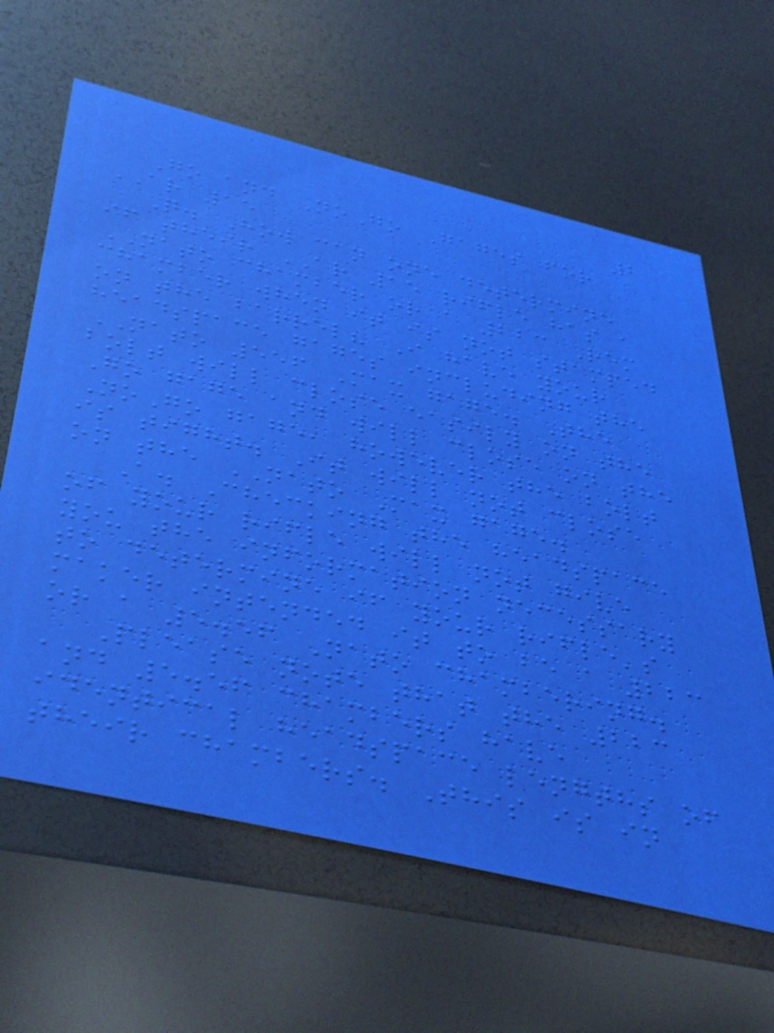2
Go and NoGo Gages for
AR 15
Q. How can one determine
if their AR 15 rifle has a
NATO chamber or a 223 Rem
chamber when it is not stamped
on the barrel? I have your
headspace gages including the
NATO 556 Max gage. The
bolt will close easily on the
Go gage and will close on the
NoGo gage, however the bolt
is tight. It will not close
on the NATO Max gage.
A. Checking the headspace
of your rifle will not give
you the information necessary
to determine if your rifle's
maker intended it to be a 223
or a 5.56 Nato chambering.
Please note that the 223
and 5.56 chambers have
identical headspace lengths of
their chambers. This is in
